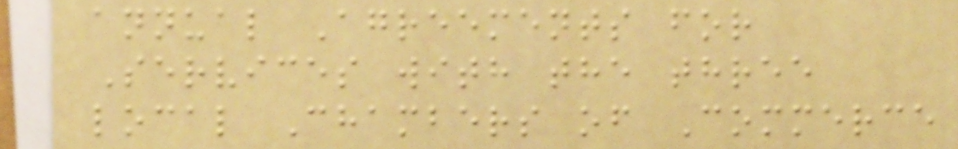annual Agreements for
Services with the three
local Chambers of Commerce
